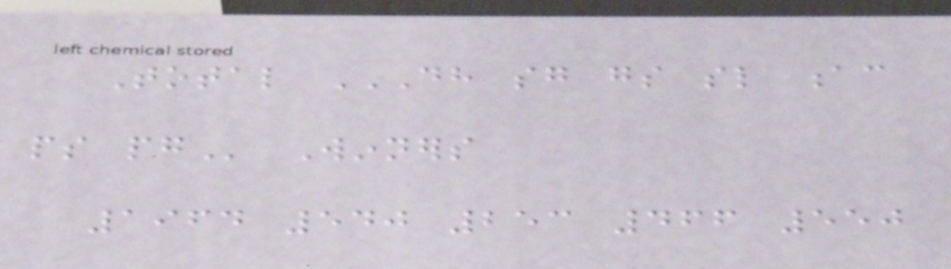Total DH SG GS SL AC
PS PG Winners
1964 540 253 466 550
